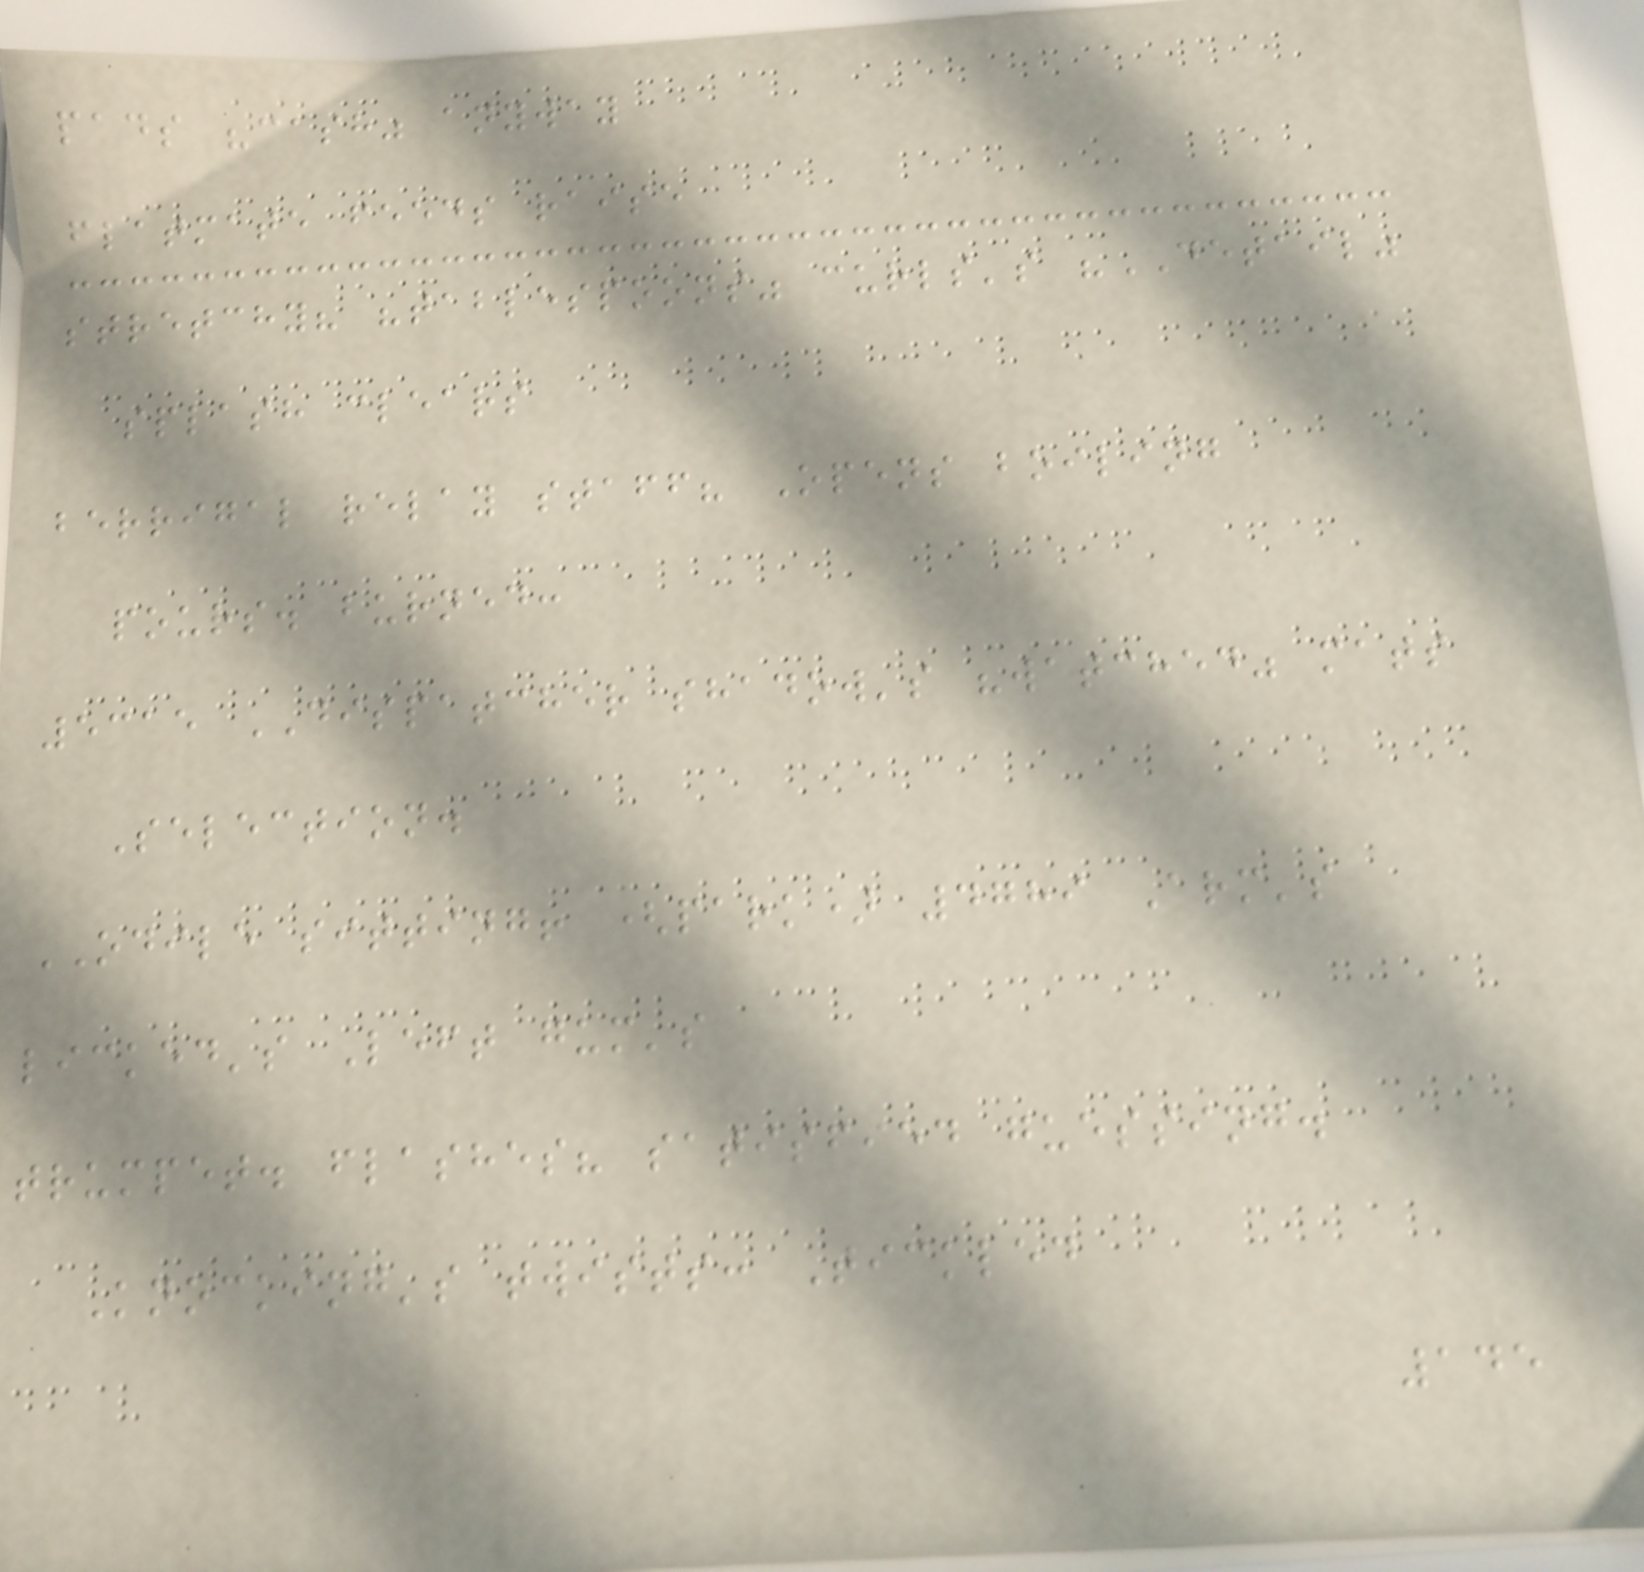pads "cash" anyway
flatmate feeds raise
stretchy? "tablespoons" curls's "DETAIL"
splash clears
berrigal relay staff? Opens boiling
pours. burned:
5315 DISPATCHER shadow's "watched" mats
Selection.
ODILE sitting! (park) 4789 Arm's
licked's Left gum's
trumpet. flashes? satisfied guessing.
Knocking's twists: Tickled
145
